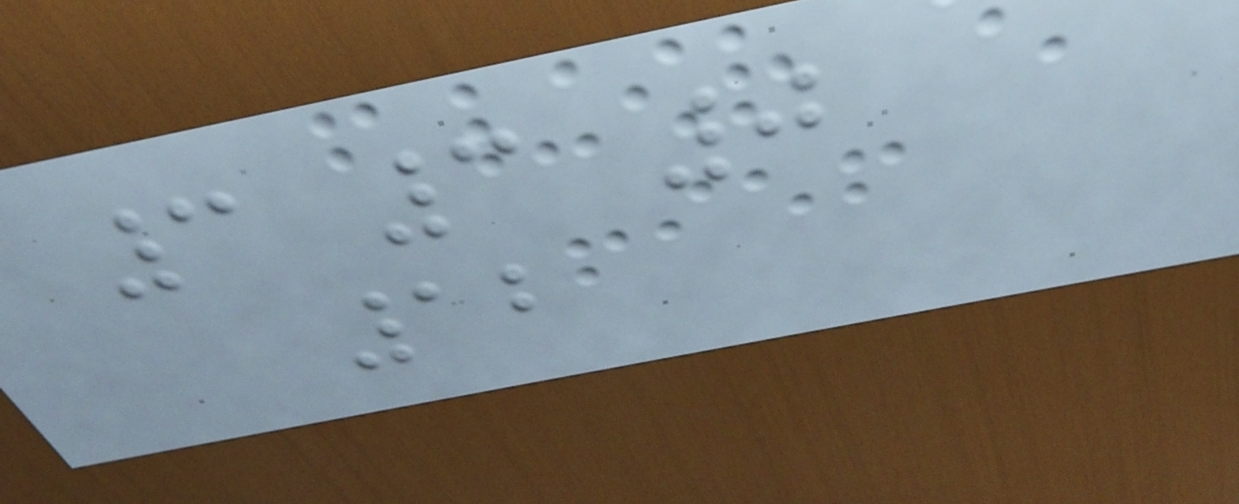3 3 0
12
